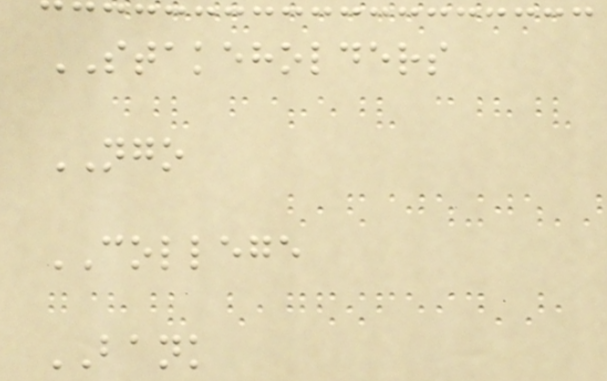STAKEHOLDERS
NGO
COLLEGE
BANK
